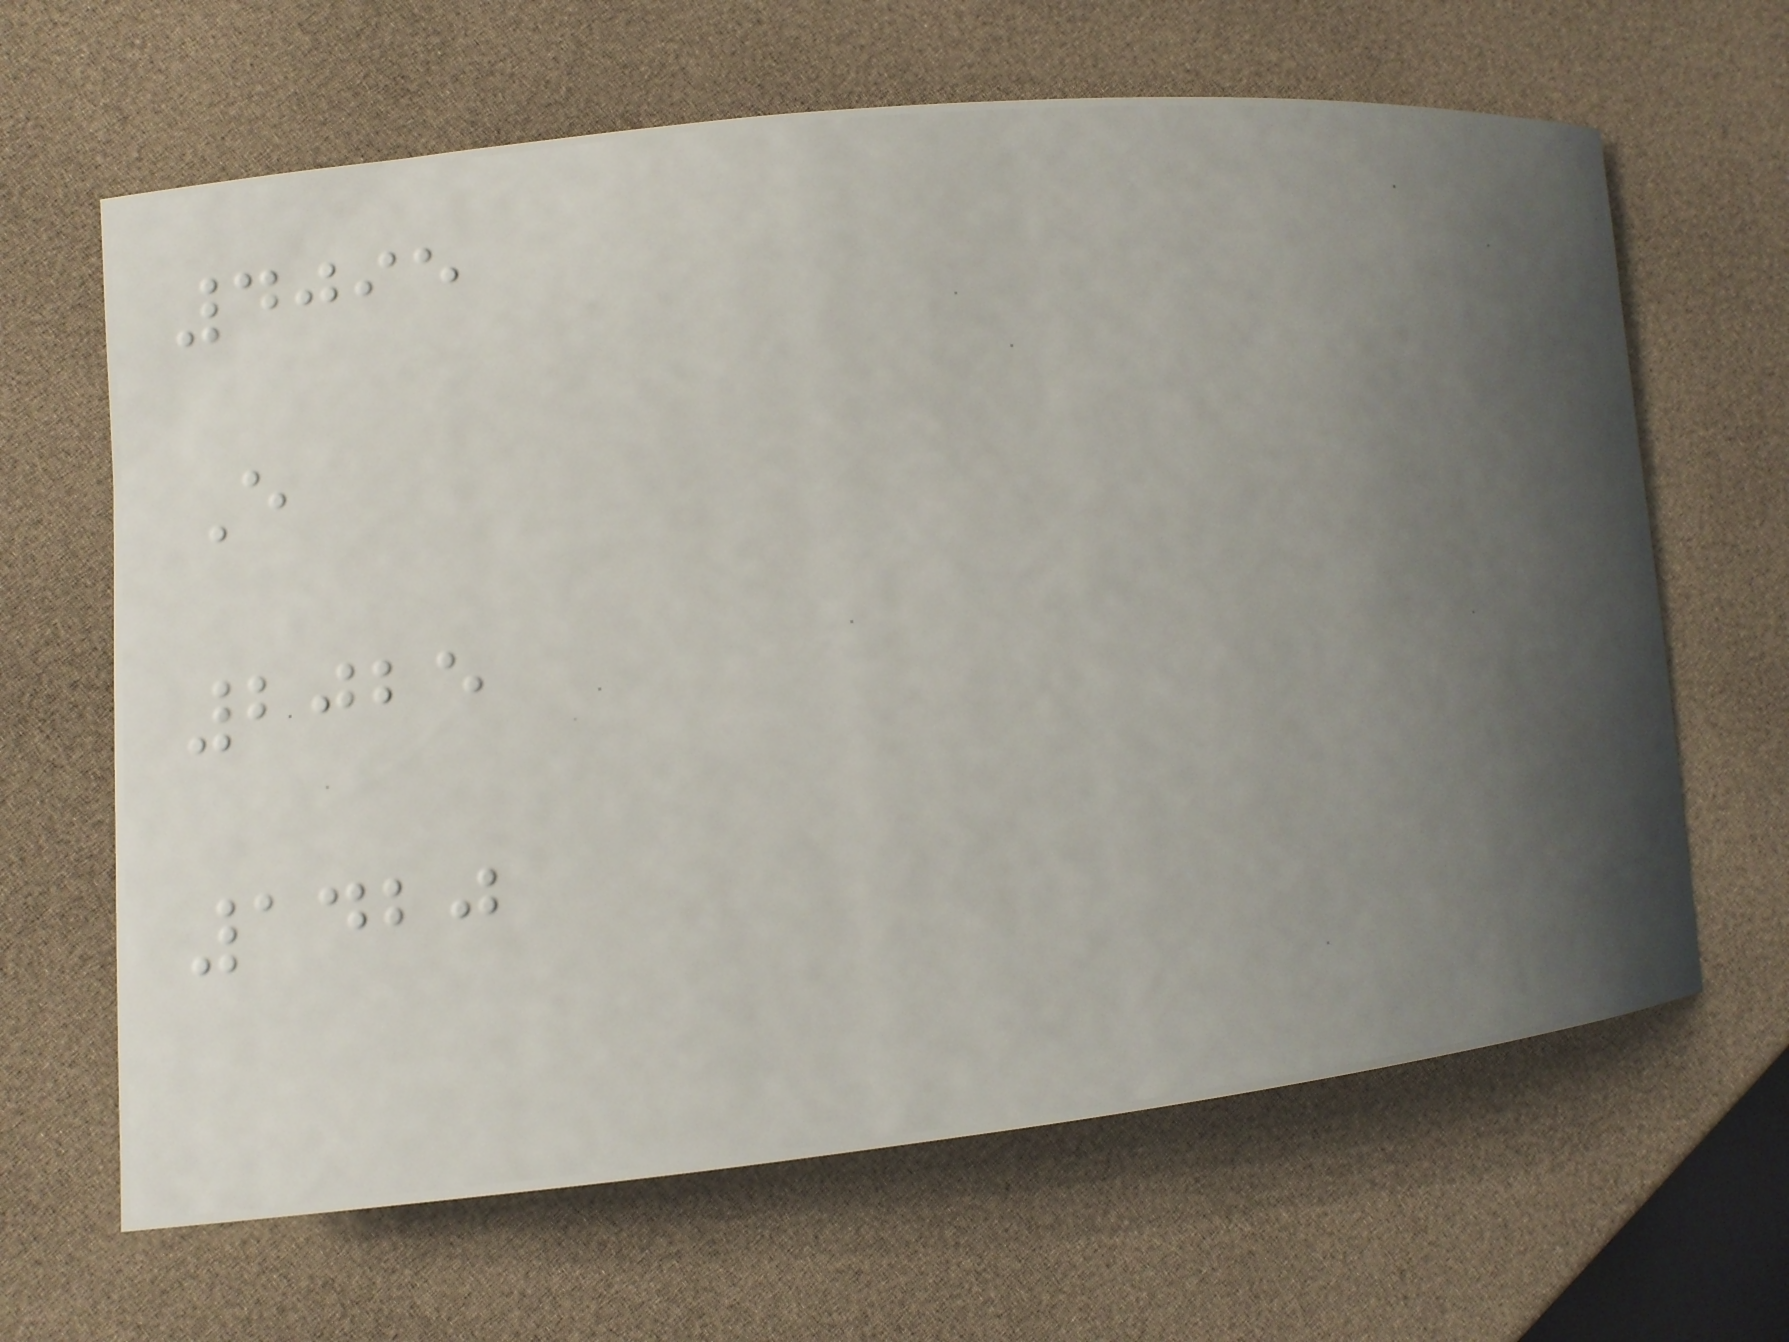4095
E
2025
1420
